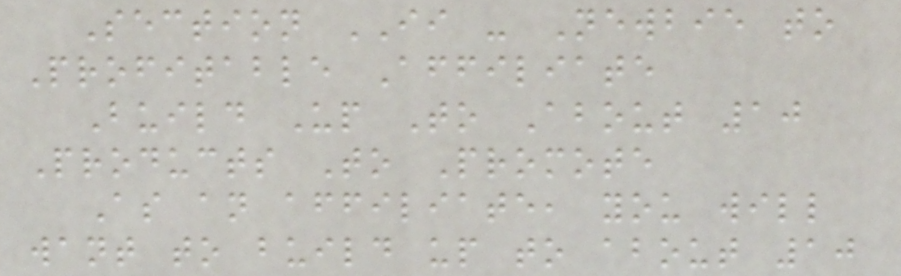Section II - Newbie to
Profitable Affiliate
Build Up To About 10
Products To Promote
As an affiliate, you will
want to build up to about 10
